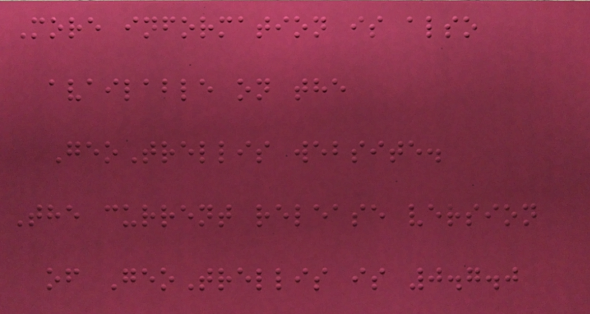More information is also
available on the
GeoTrellis website.
The current release version
of GeoTrellis is 0.7.0
